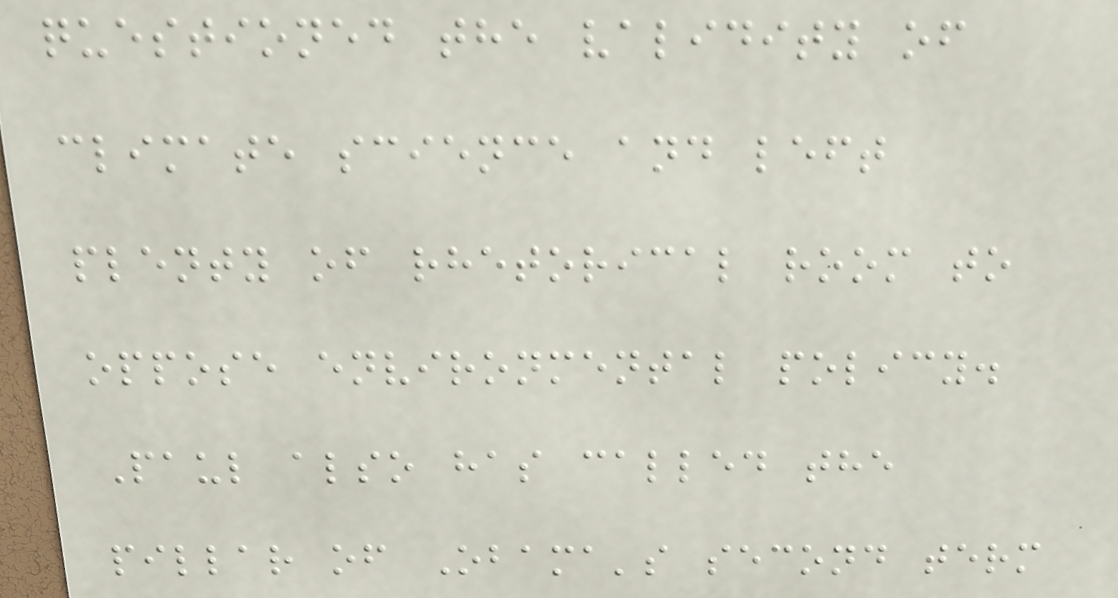questioned the validity of
climate science and left
plenty of rhetorical room to
oppose environmental policy.
Paul also has called the
pillar of Obama's second term
